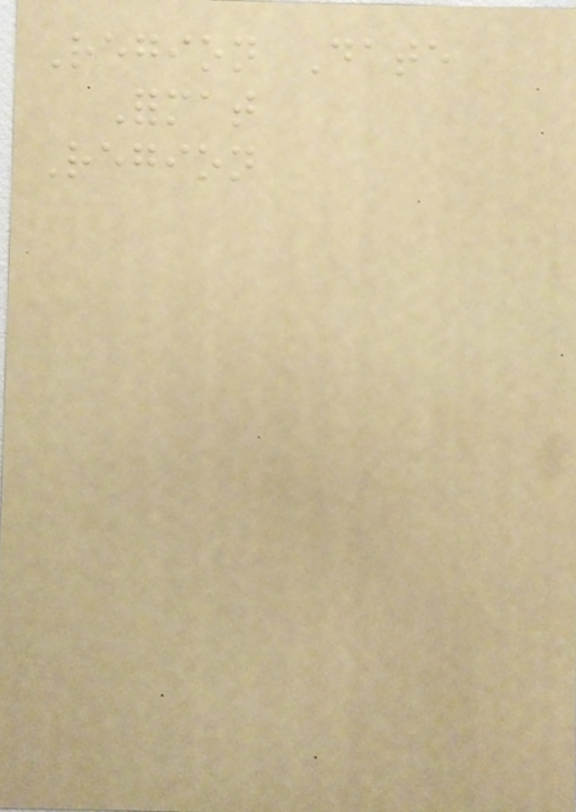Region Date
Format
Region
